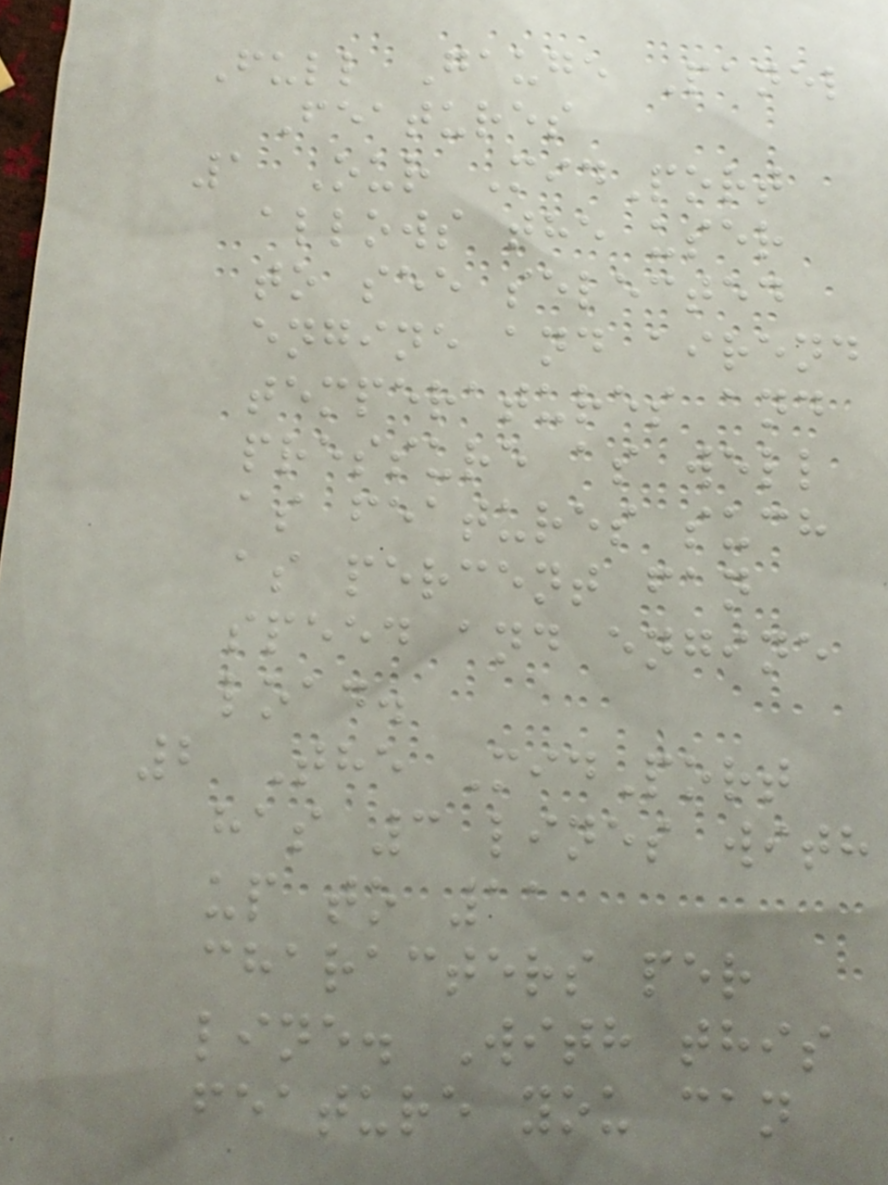Full Gauge Panel
Features
1 Our MidPort
allows the user
to see selected
engine and airend
temperatures and
pressure as well
as features such
as percent fan
speed and engine
load.
2 The MidPort
has 3 lines with
up to 11
characters per
line. With this
feature you can
